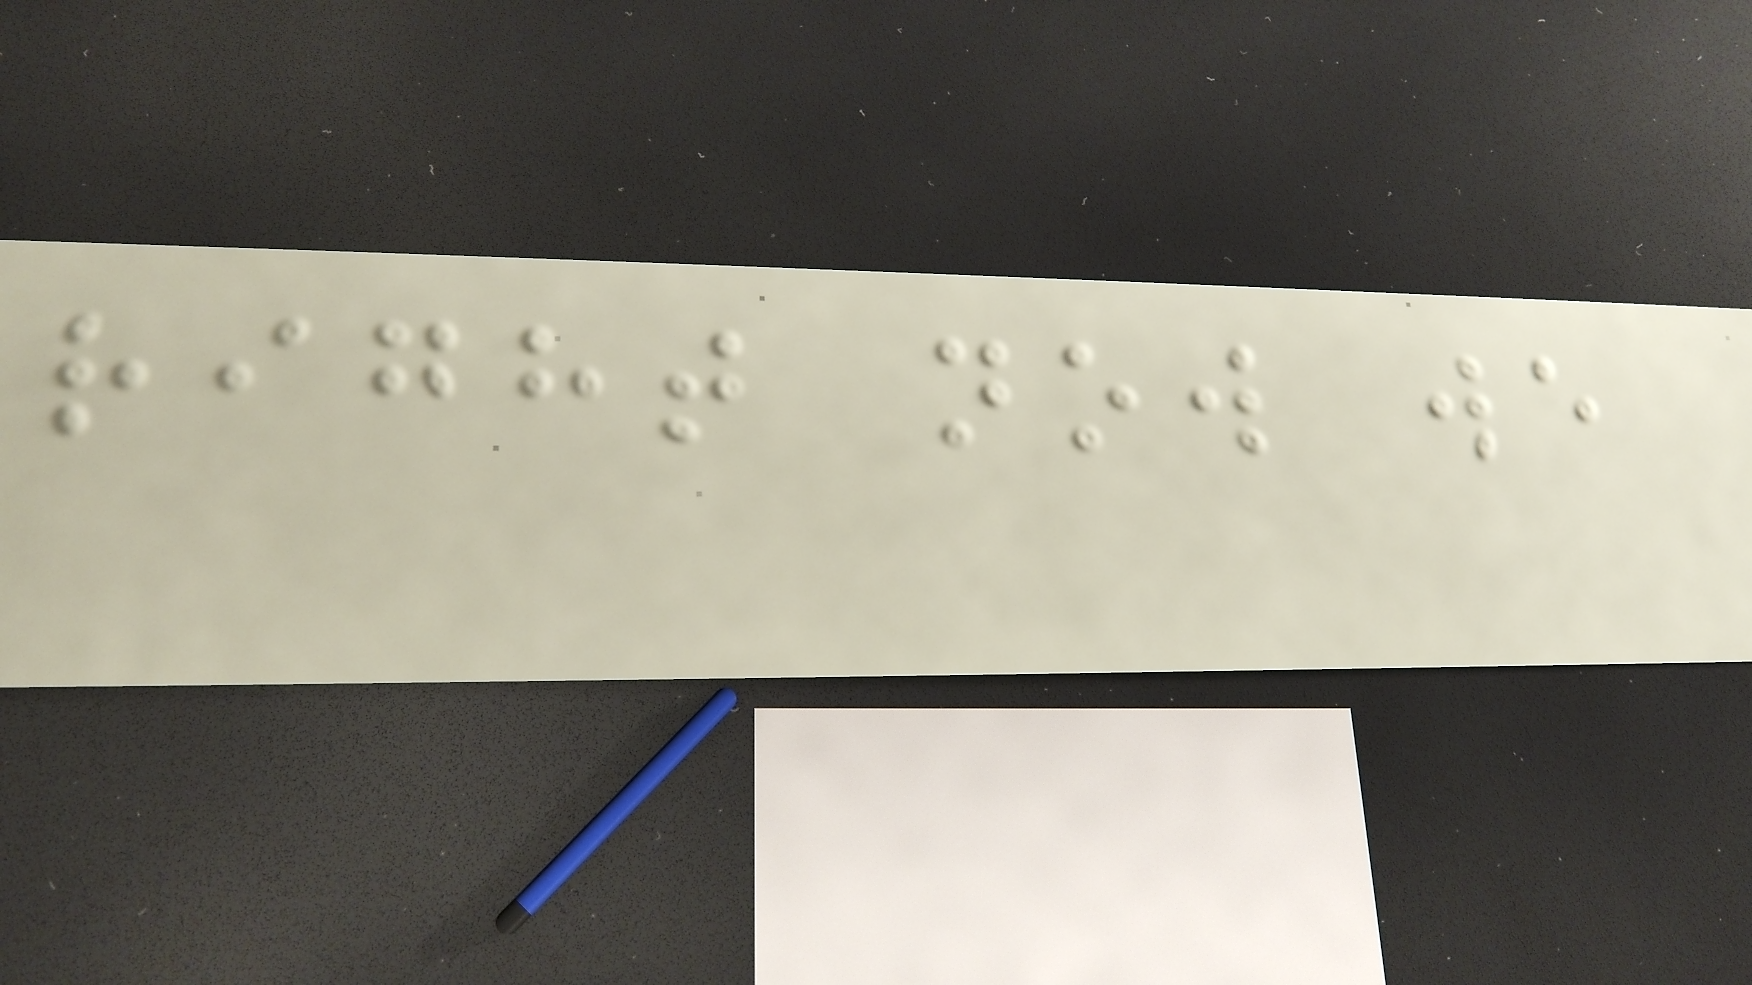right now we
